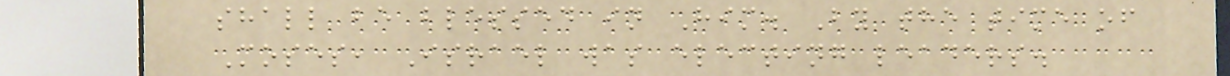shall be blessed in Him. By the time of
Moses, Israel was electing leaders.
